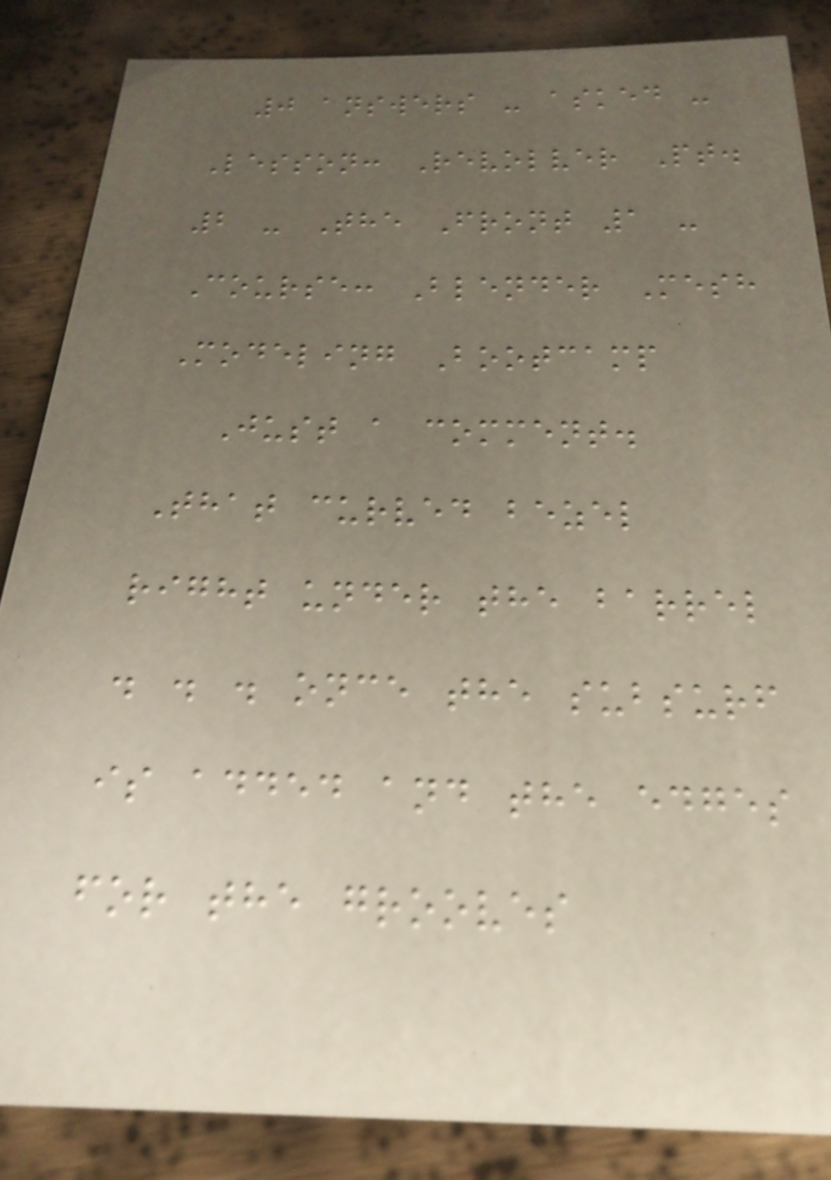0 answers - asked -
Lesson: Revolver Pt.
2 - The Front 1 -
Course: Blender Mesh
Modeling Bootcamp
Just a comment.
That curved bezel
right under the barrel
. . . once the subsurf
is added and the edges
for the grooves
